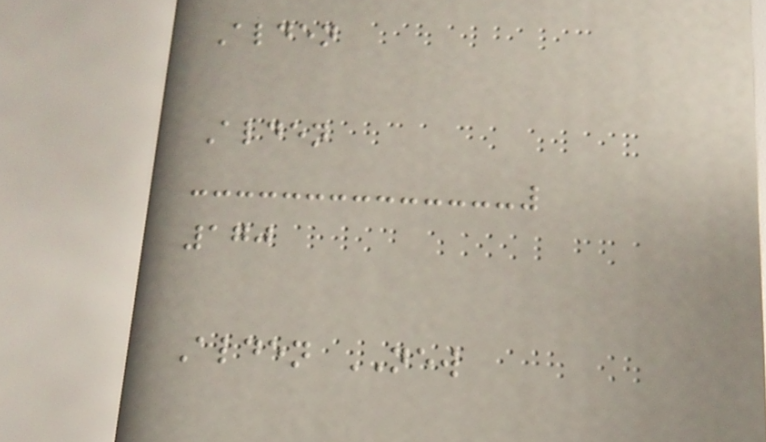Alden
Alden
170
Alden NEW
